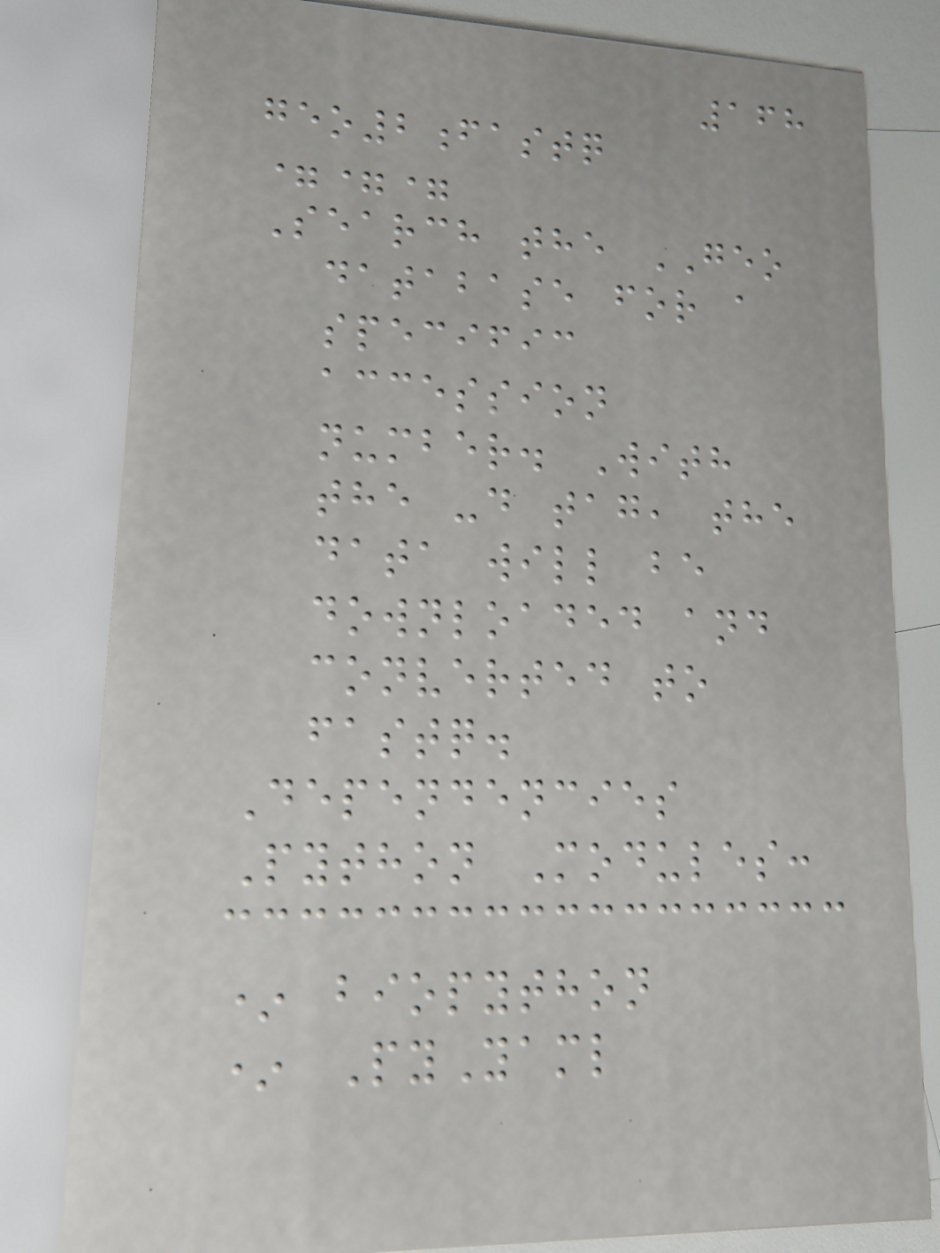168
geo2fastq
===
Search the GEO
database for a
specific
accession
number. With
the -d tag, the
data will be
downloaded and
converted to
fastq.
Dependencies
Python Modules:
* biopython
* PyYaml
